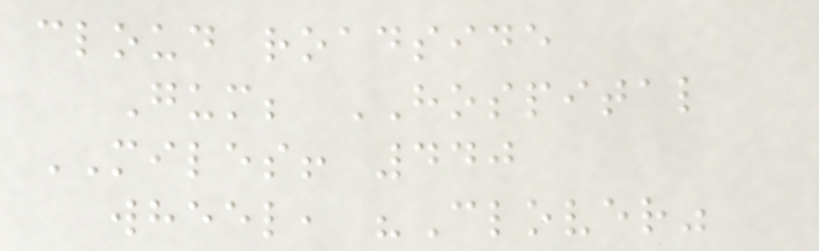cloud roadside
Gum; HOSPITAL
MILES! 440
wheel, "Clover"
